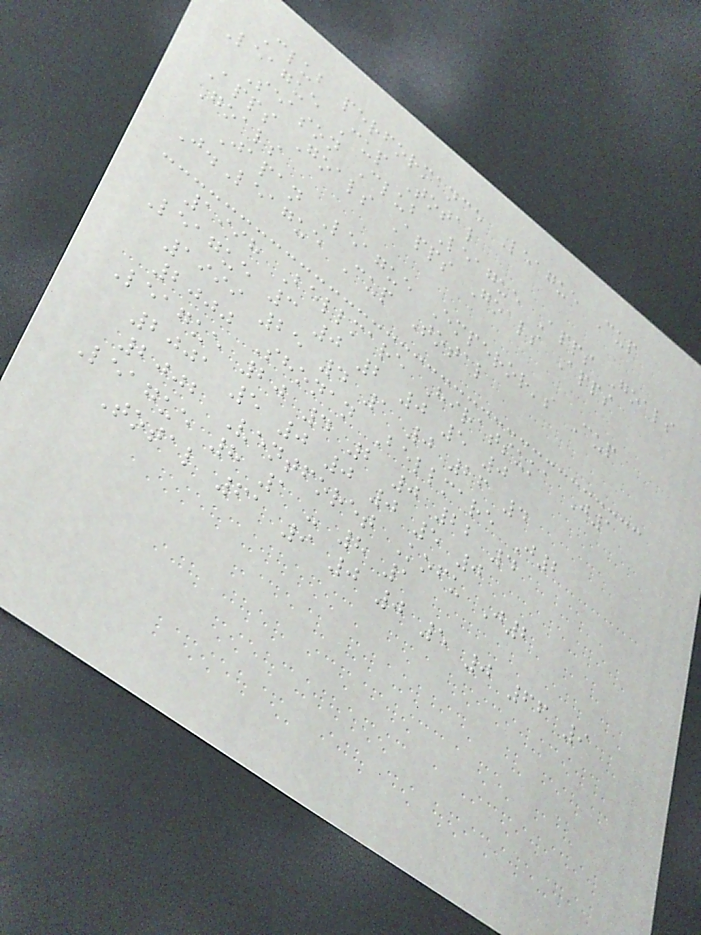Club performance League Cup
League Cup Total
Season Club League Apps Goals
Apps Goals Apps Goals Apps
Goals
Japan League Emperor's Cup
J.League Cup Total
1998 Bellmare Hiratsuka J1
League 3 0 2 0 5 0
1999 25 4 1 0 26 4
2000 Shonan Bellmare J2
League 20 4 2 0 22 4
2001 5 0 0 0 5 0
2002 Ventforet Kofu J2
League 8 1 - 8 1
Total 61 9 0 0 5 0 66 9
